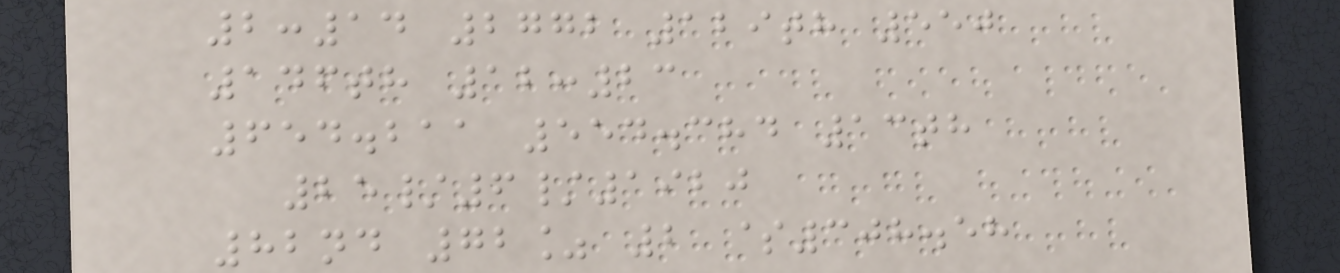2:14 2772 129th 550
146th 12:23
654.211 554.384 13th
25/6/1920
82nd 72% 2 $308.58
